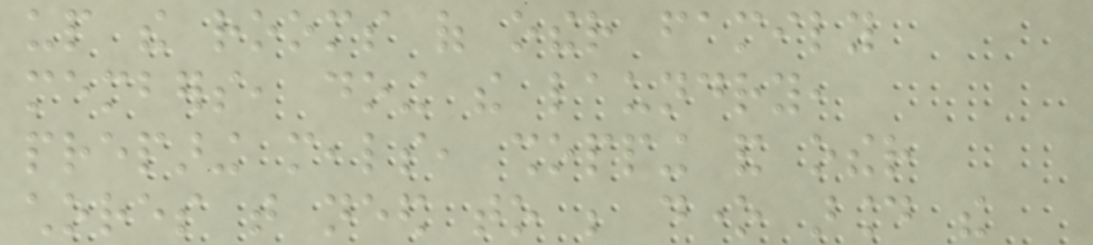up the rooms of other family
members, doing the laundry,
preparing meals, shopping and other
chores that need to be done around the
